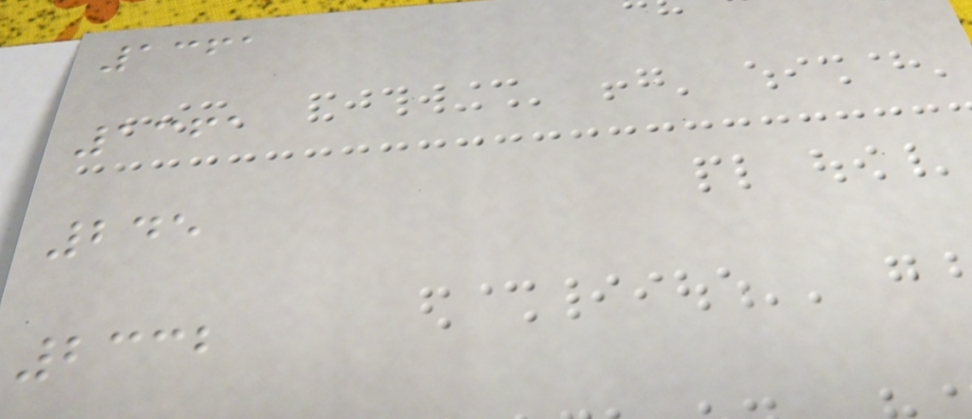1361
1361
245
2332
